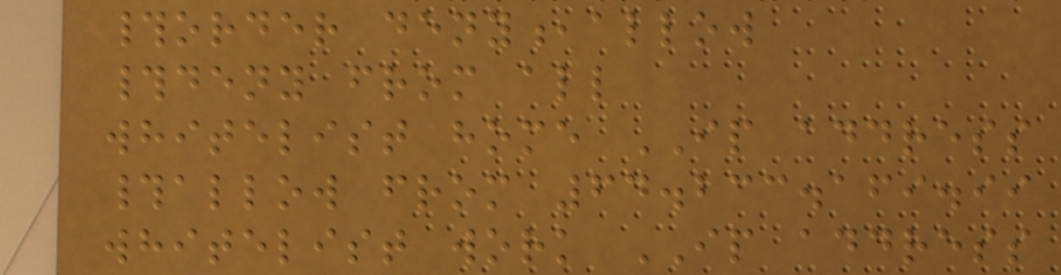#order deny,allow
#deny from all
whitelist home IP address
#allow from 64.233.169.99
whitelist work IP address
